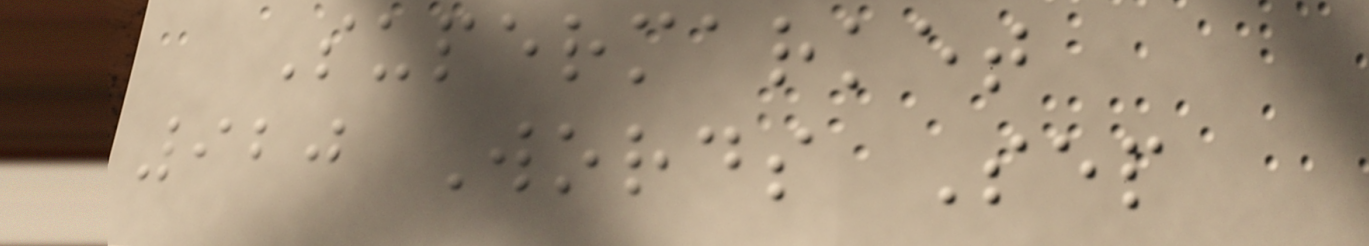Supermarket
920 Words Sep
